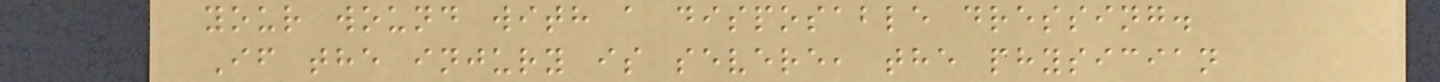your wound with a disposable dressing.
If the injury is severe, the physician
